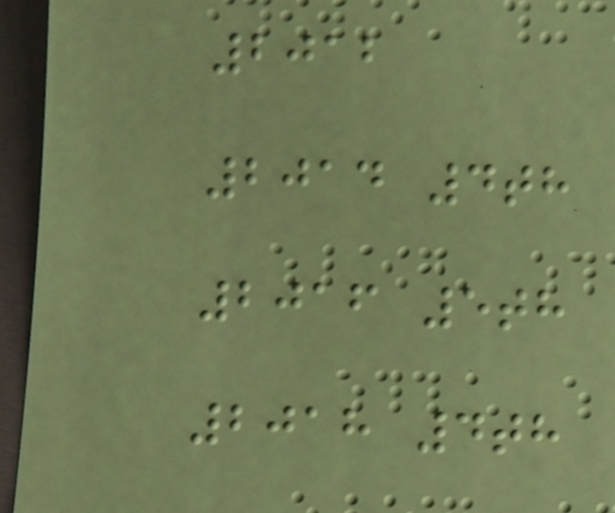2012
2014 4th
2016 5th
2018 4th
